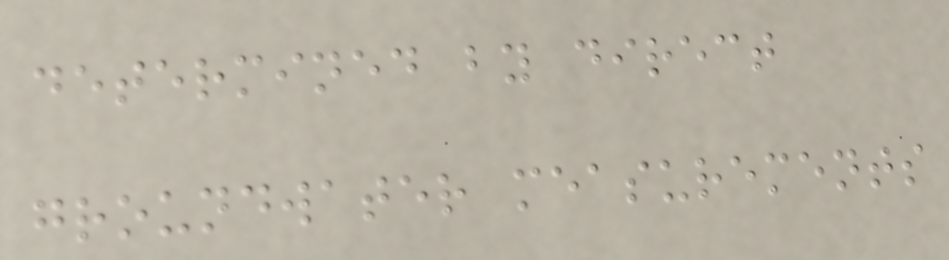determined by direct
groundwater measurements
